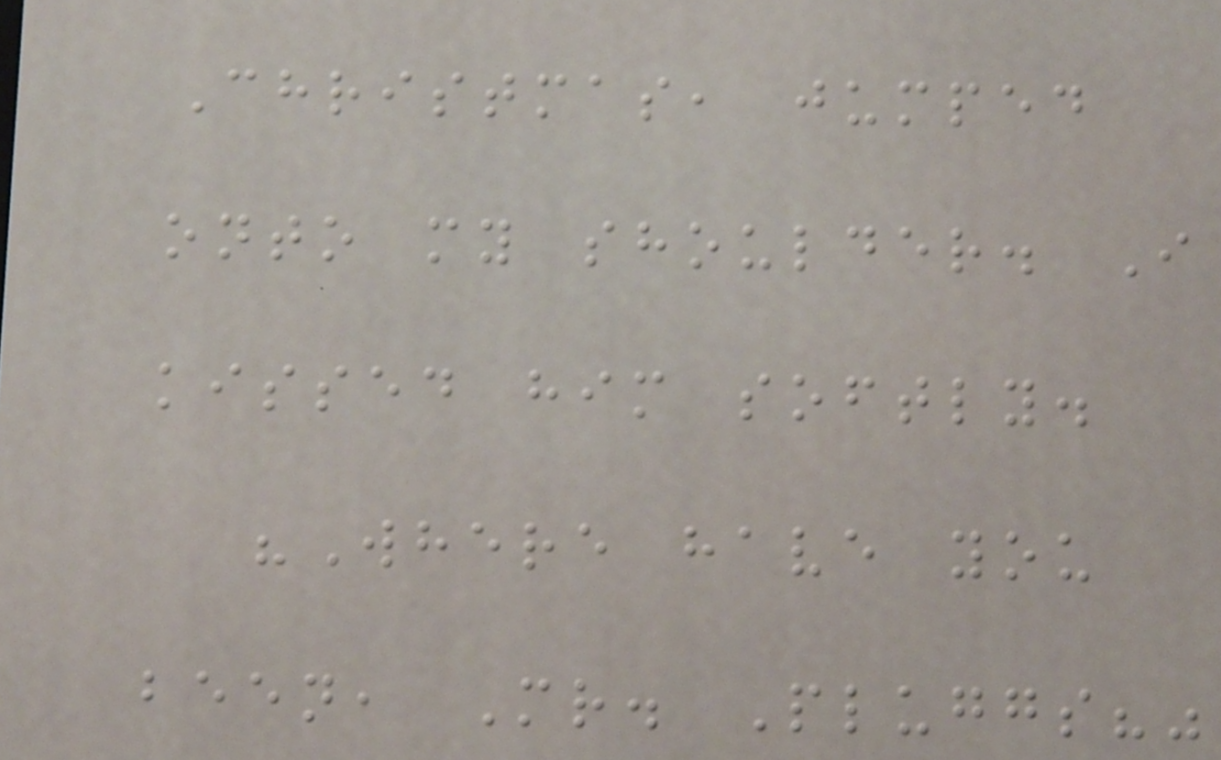Christmas, jumped
onto my shoulder. I
kissed him softly.
"Where have you
been, Mr. Pluggs?"
